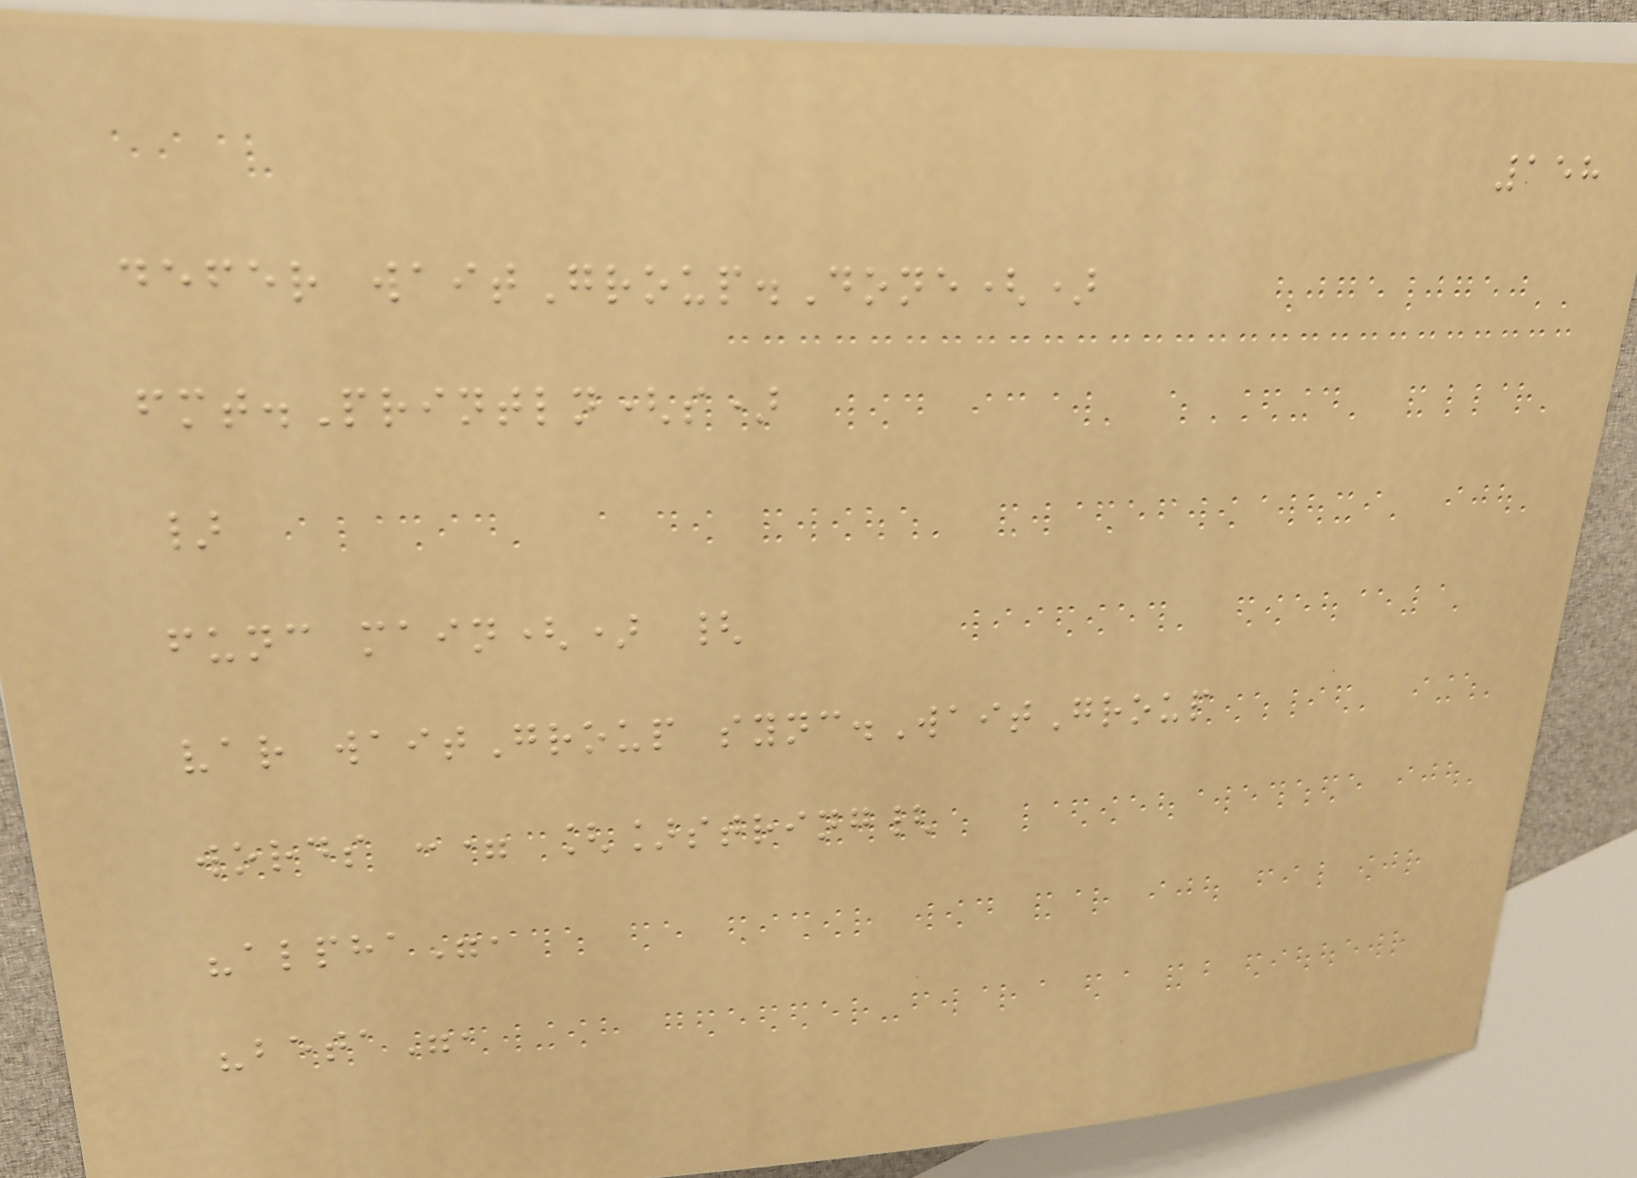158
defer waitGroup.Done()
fmt.Println(s)
}
func main() {
var waitGroup sync.WaitGroup
words := []string{
"alpha",
"beta",
